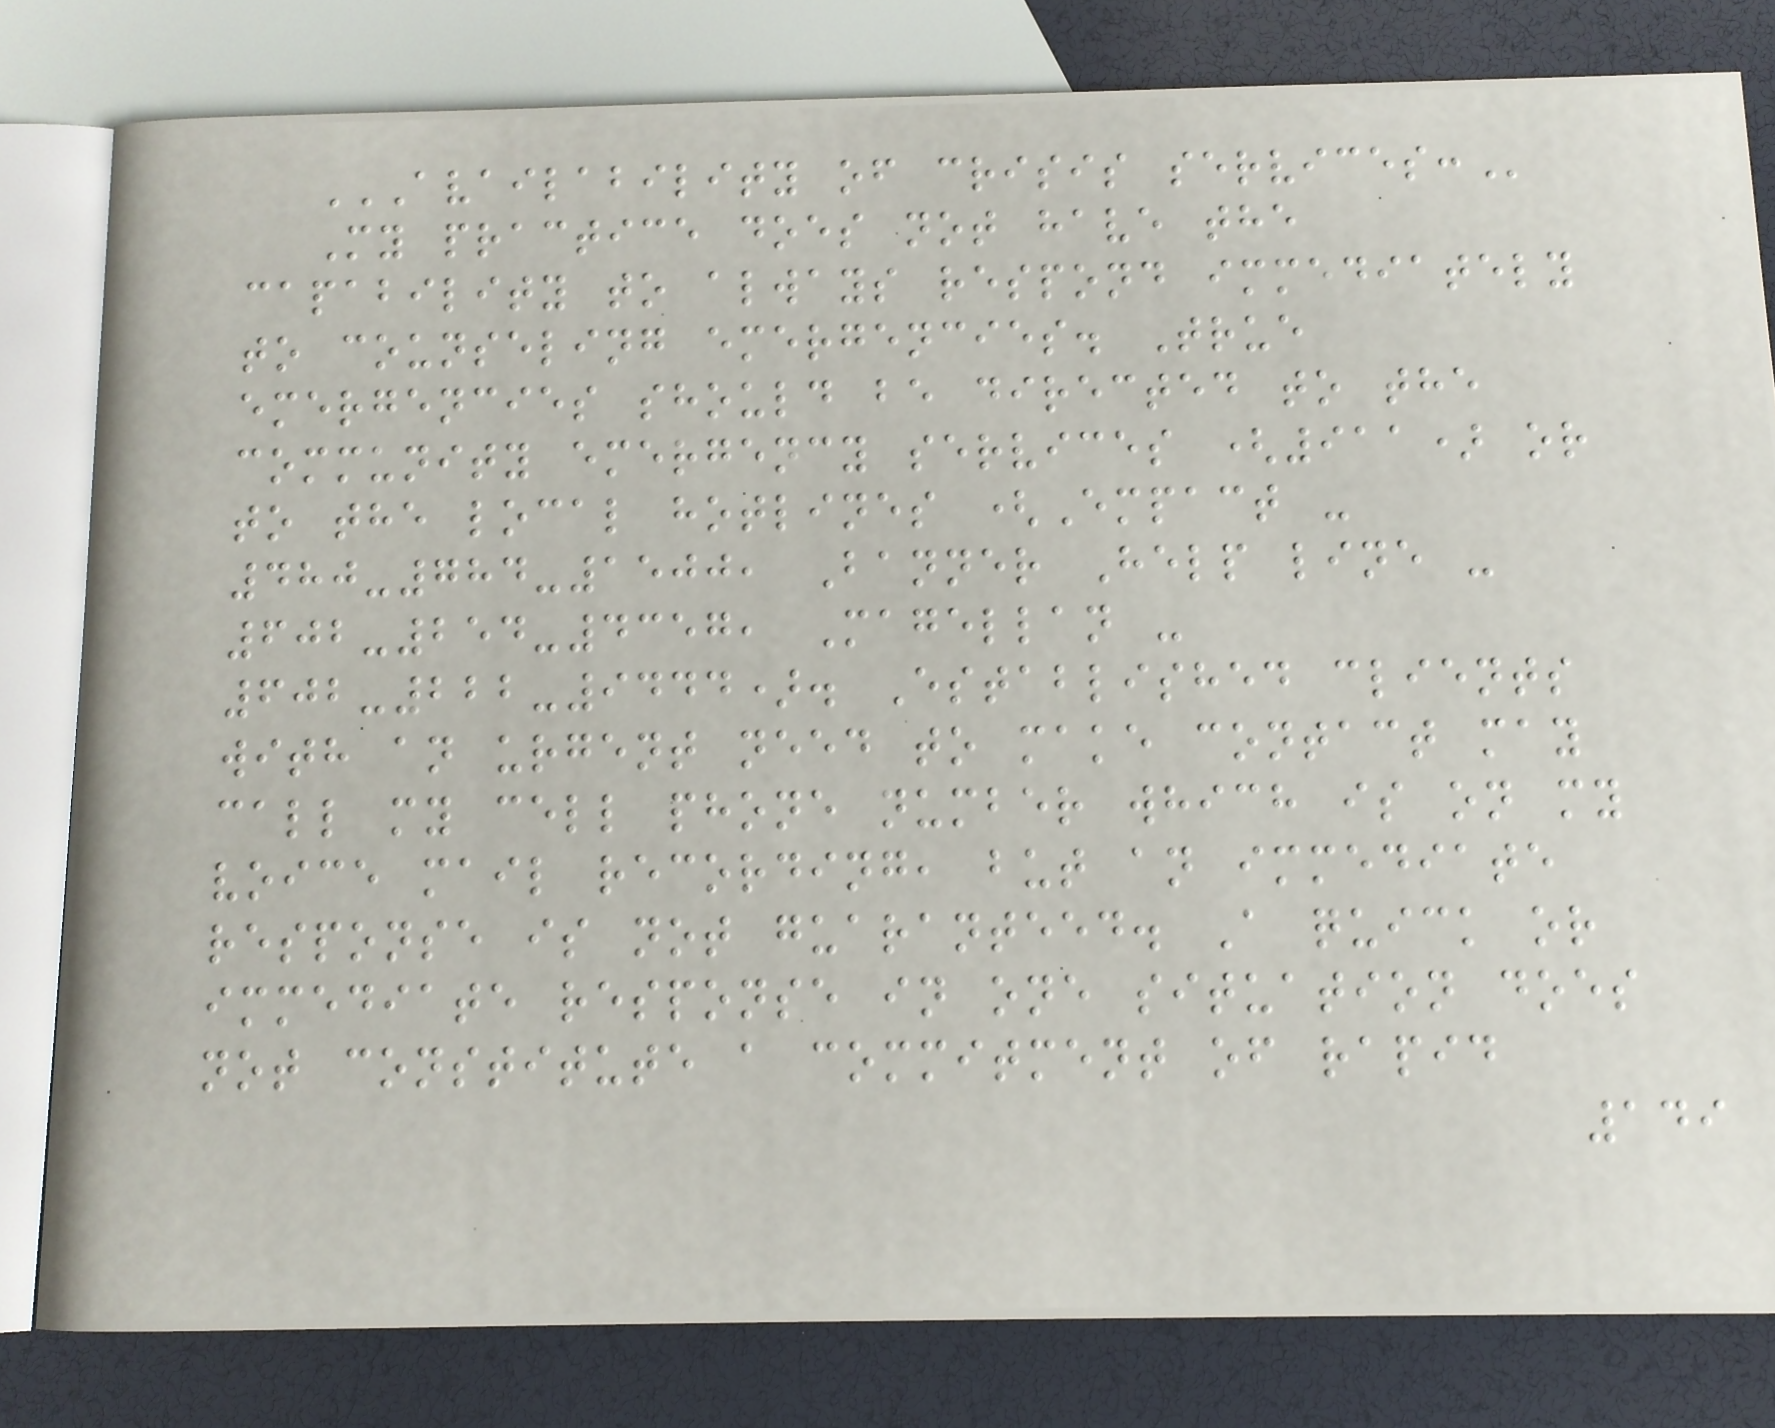AVAILABILITY OF CRISIS SERVICES:
My practice does not have the
capability to always respond immediately
to counseling emergencies. True
emergencies should be directed to the
community emergency services (911) or
to the local hotlines (Empact -
480-784-1500, Banner Help line -
602-254-4357, Magellan -
602-222-9444). Established clients
with an urgent need to make contact may
call my cell phone number which is on my
voice mail recording, but an immediate
response is not guaranteed. A quick or
immediate response in one situation does
not constitute a commitment of rapid
149
